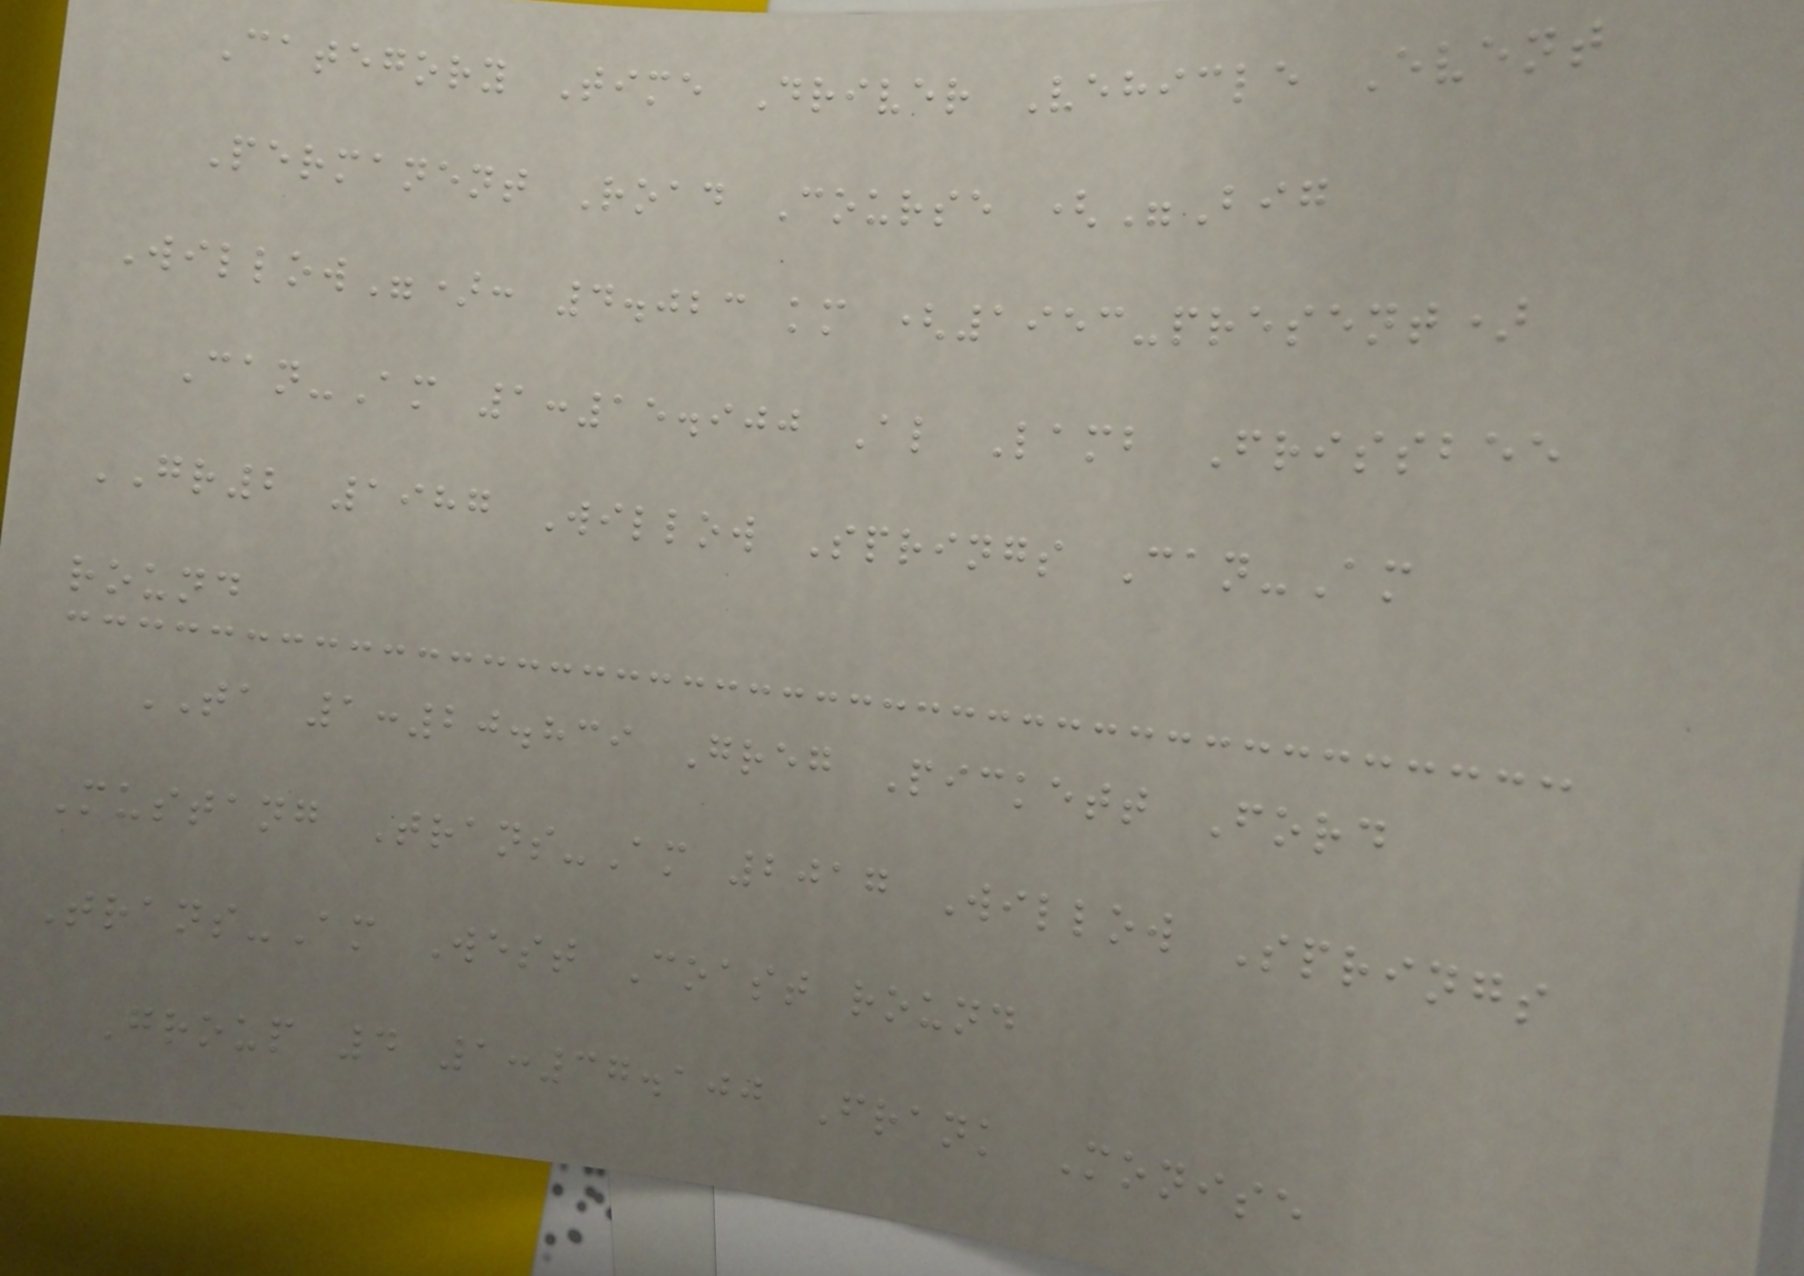Category Time Driver Vehicle Event
Permanent Road Course ("Big
Willow"): 4.023 km (1953-present)
Can-Am 1:15.900 Al Lamb Frissbee
GR2 1987 Willow Springs Can-Am
round
TA 1:20.839 Greg Pickett Ford
Mustang Trans-Am 2017 Willow Springs
Trans-Am West Coast round
Group 4 1:37.100 Frank Monise
